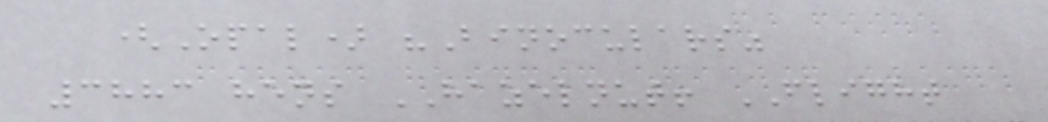(Opal) "Binoculars"
3883 hens HAZELNUT! FLIGHT
